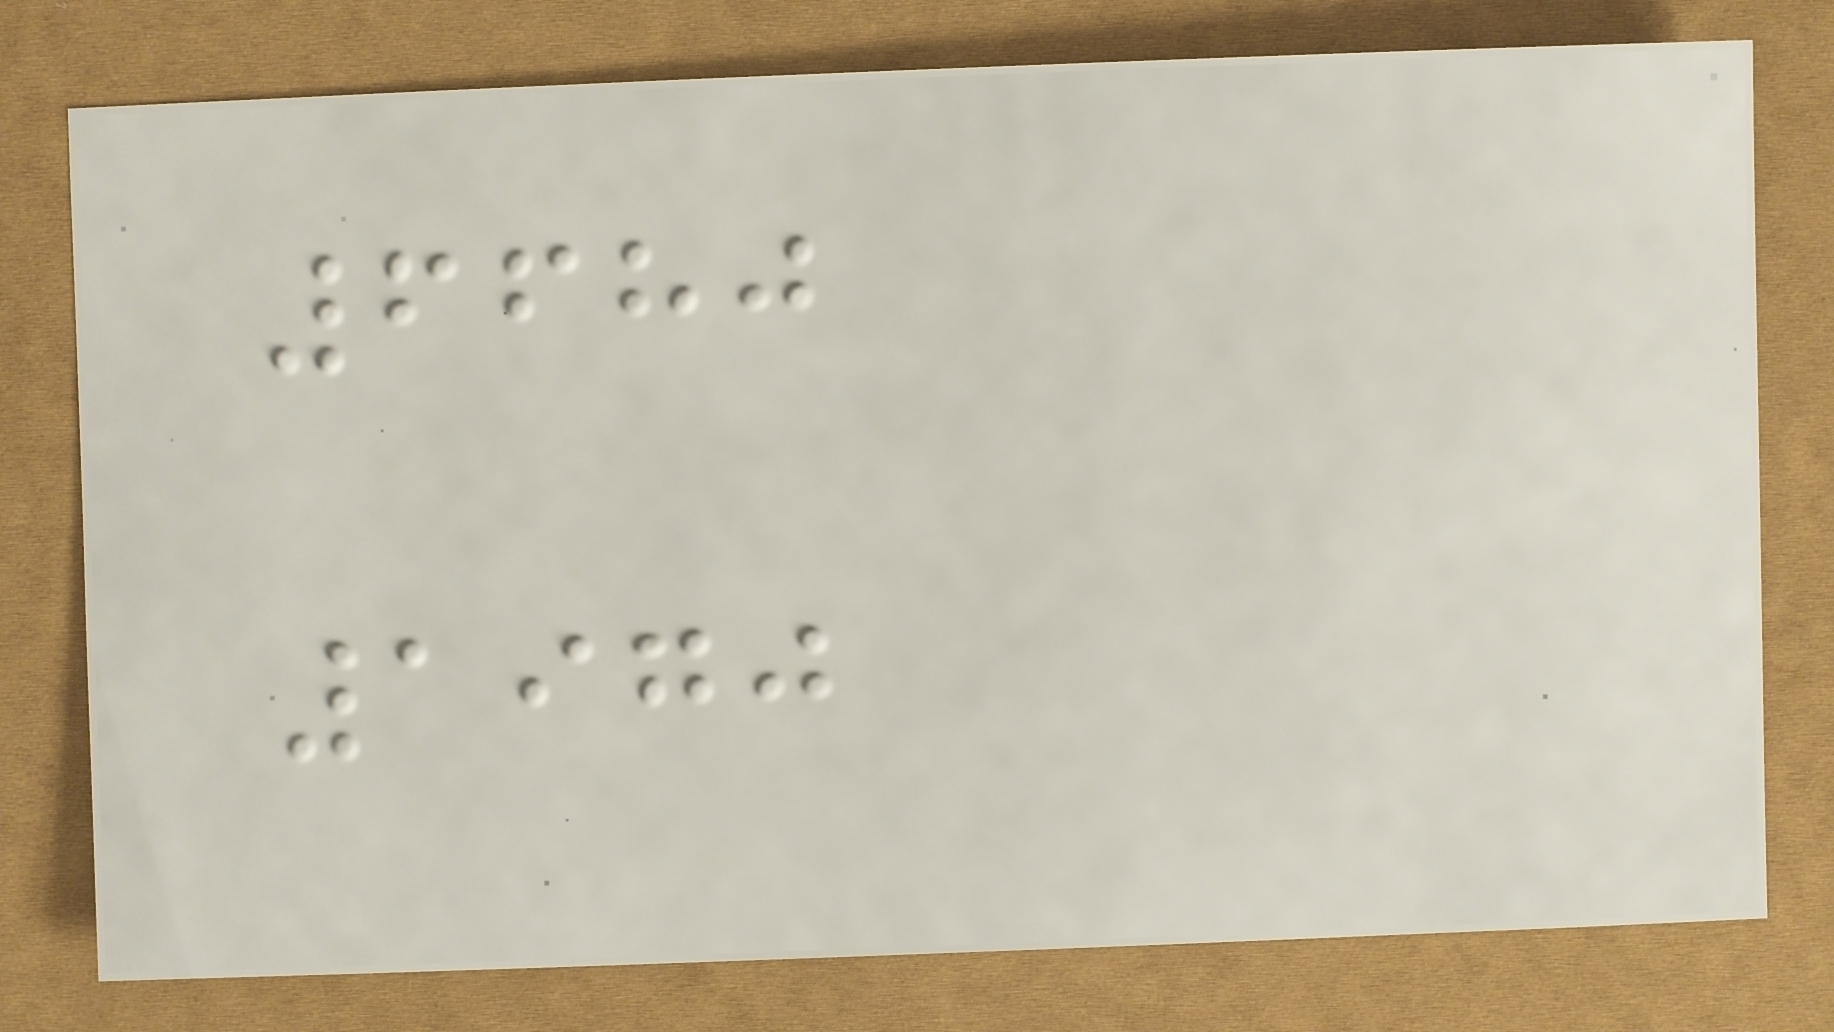6680
1970
